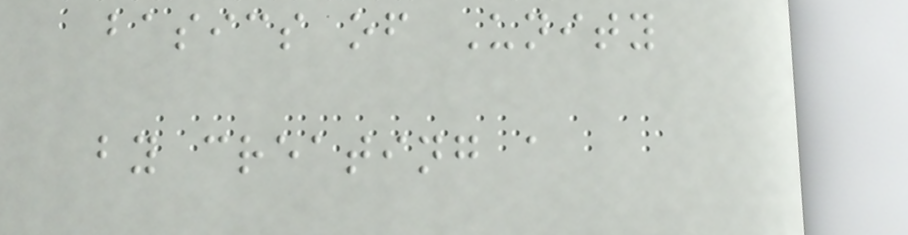basics of Unity
by creating a
